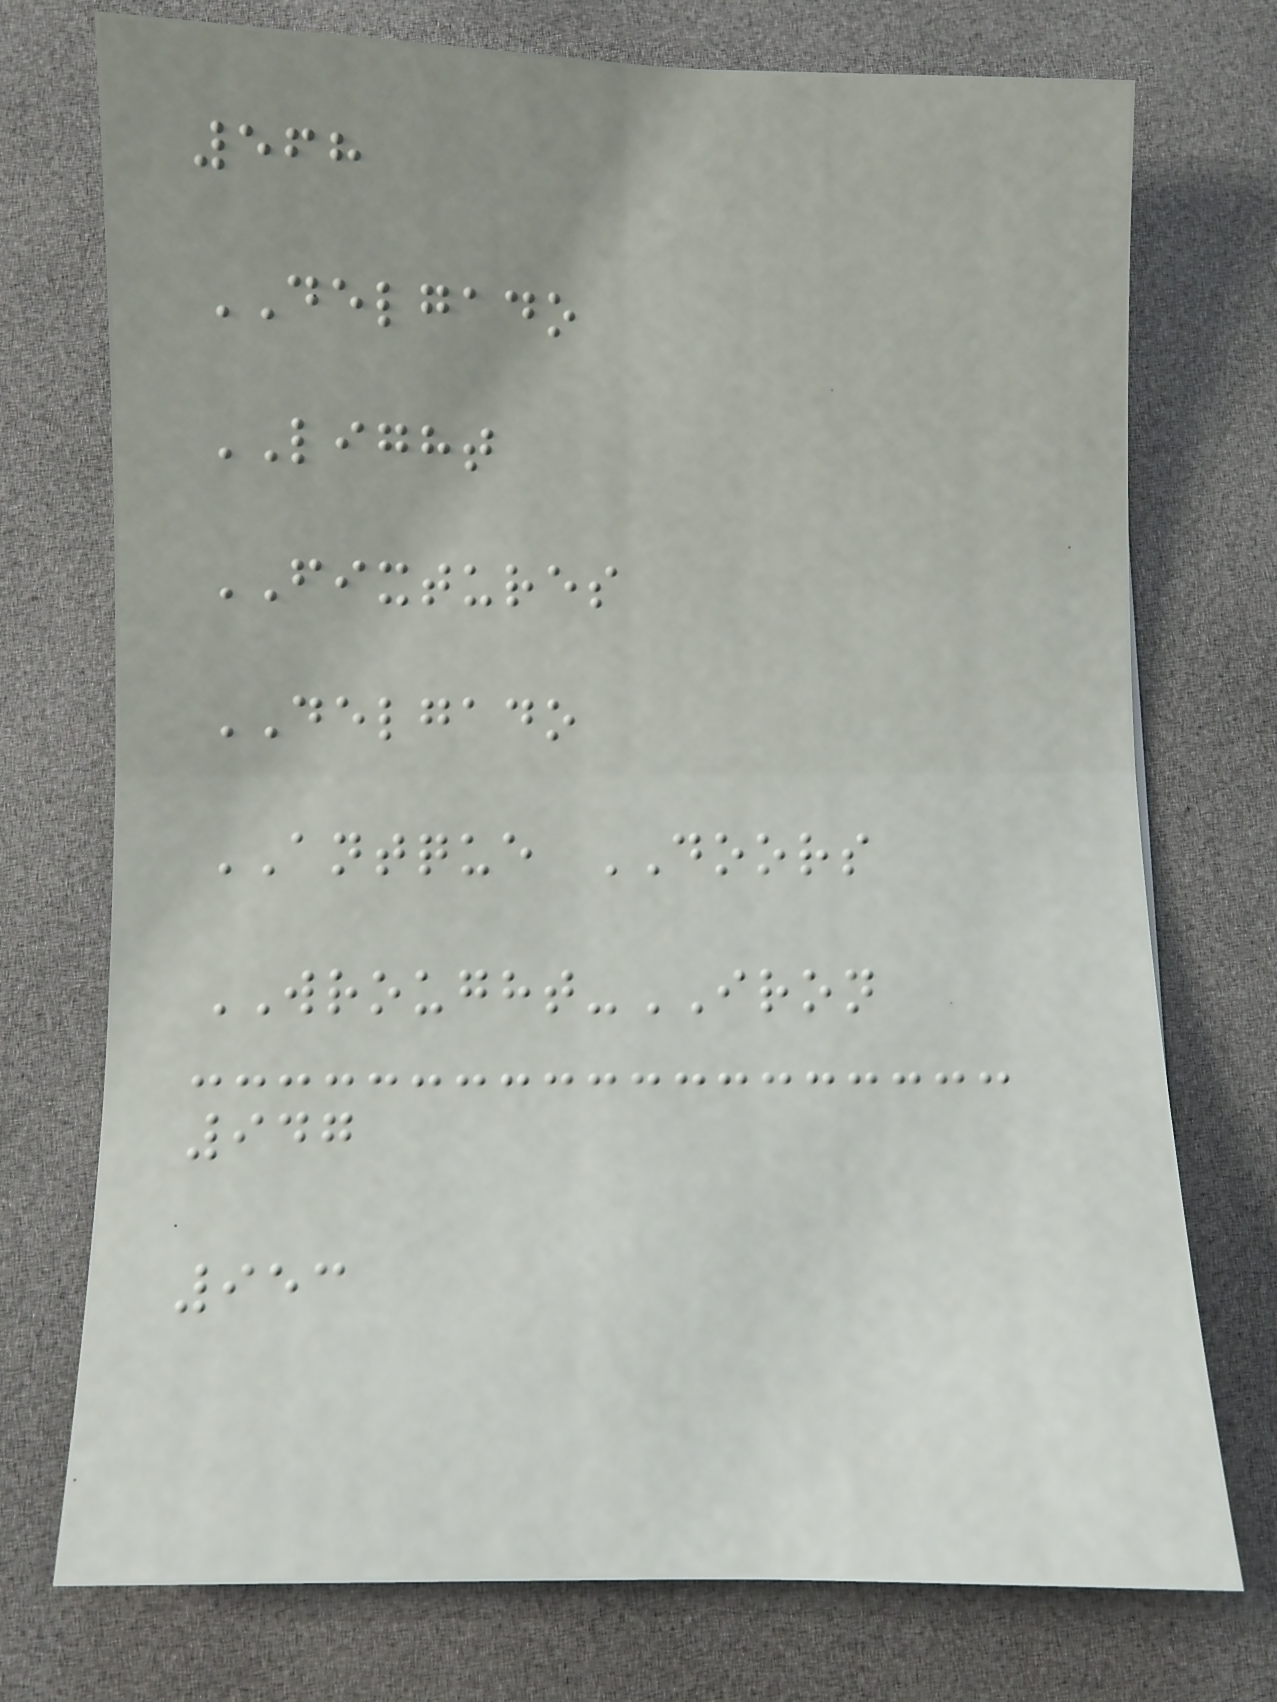568
DELGADO
LIGHT
FIXTURES
DELGADO
ANTQUE DOORS
WROUGHT-IRON
947
953
